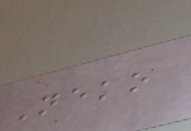Neko
